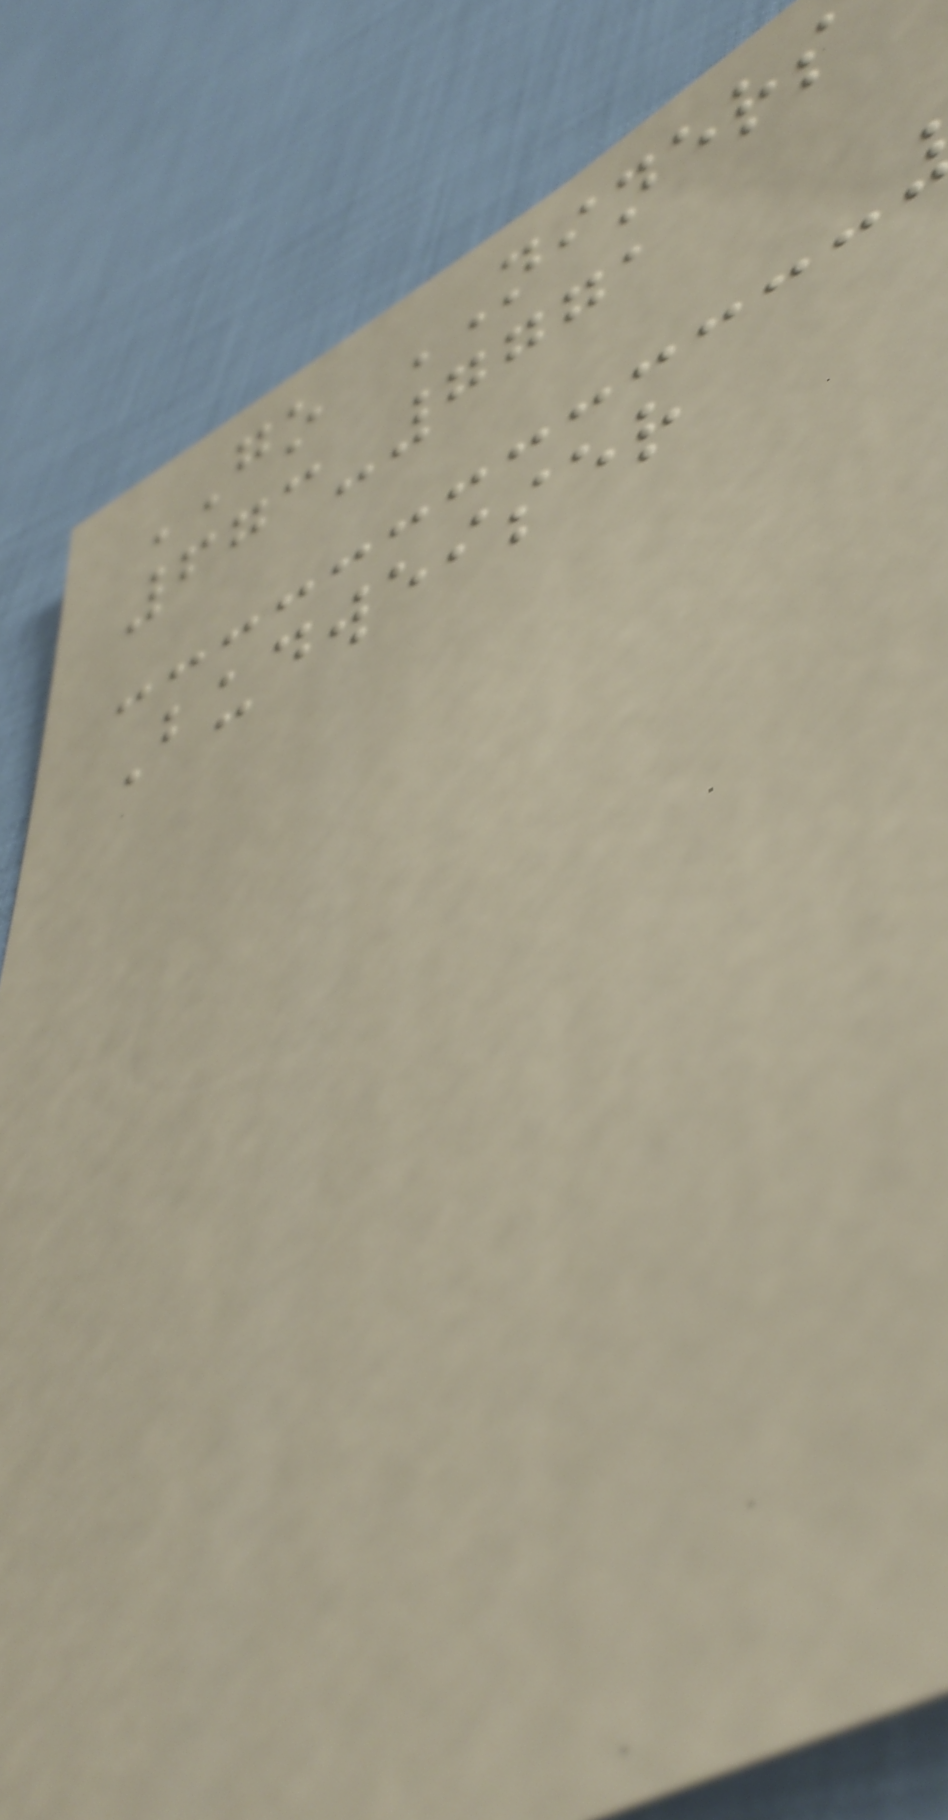GO NINERS
673-7771
Budweiser
